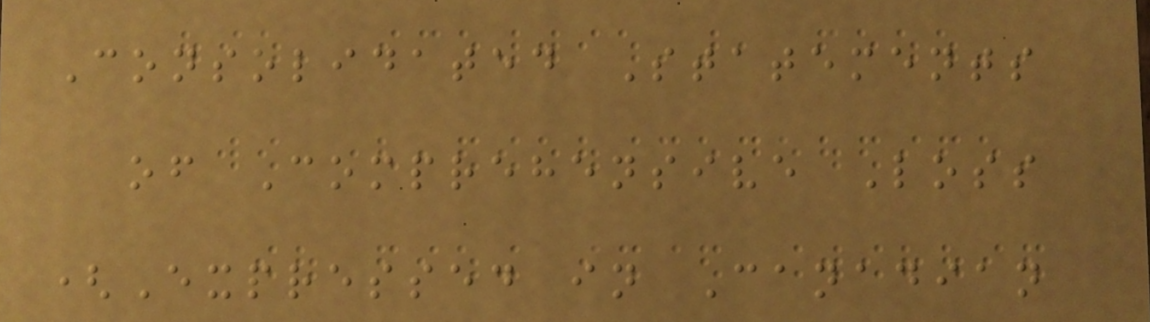Consolidated Statements
of Comprehensive Loss
(Expressed in Canadian
